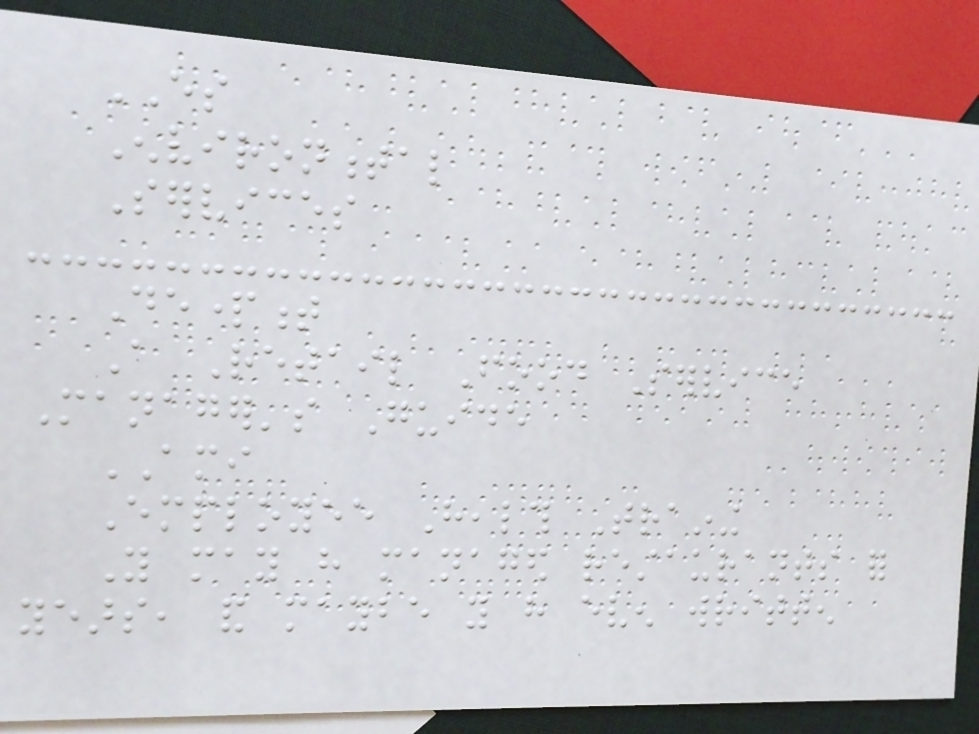ES
Environmental
Services
Department
A Retail Food Service
Manager's Guide
AMI
Employee Health Training
You may have managed restaurants for
years, and maybe you have even written
